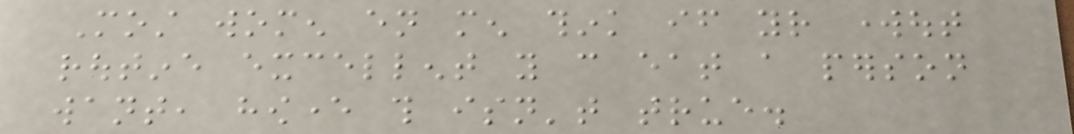Most women en men think if your workout
routine excellent you can eat a person
want, however this isn't true.
